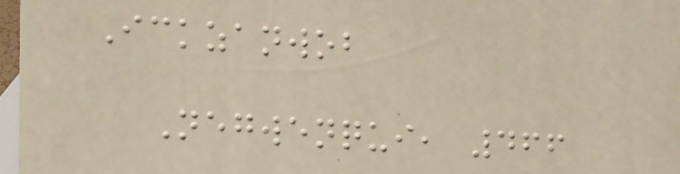Ickzanwob
Negwenqui, 466
